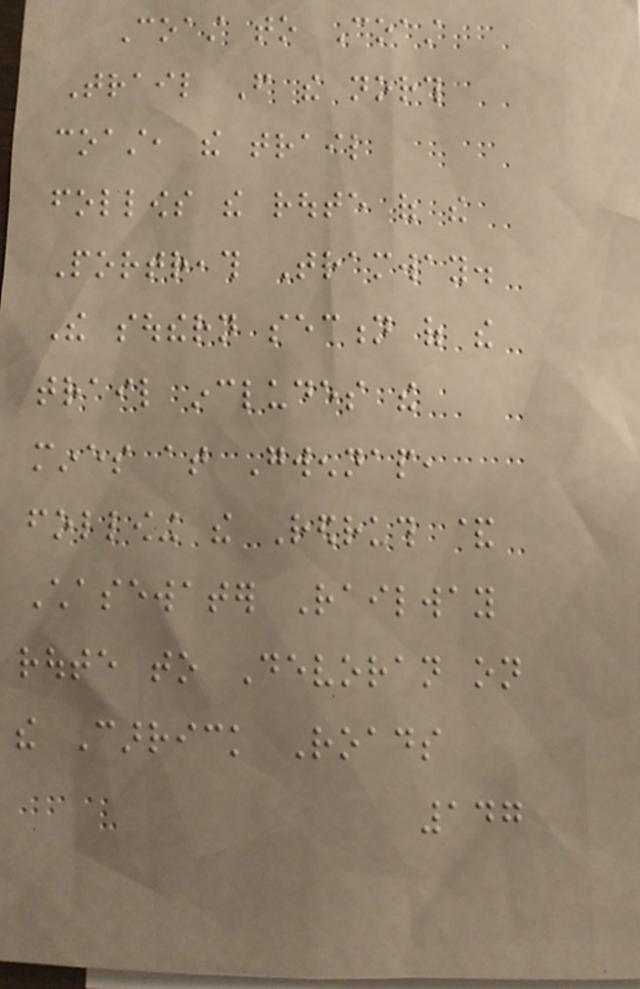Coast to Coast
Trail From the north
coast, the trail
follows the route of the
Portreath Tramway.
The southern section of the
trail includes the
mines at Gwennap,
following the Redruth &
Chasewater Railway
route to Devoran on
the Carrick Roads
147
